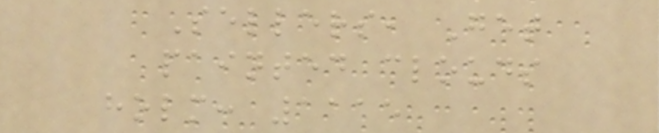Sellers, Get
painted clouds
holm: 1115
